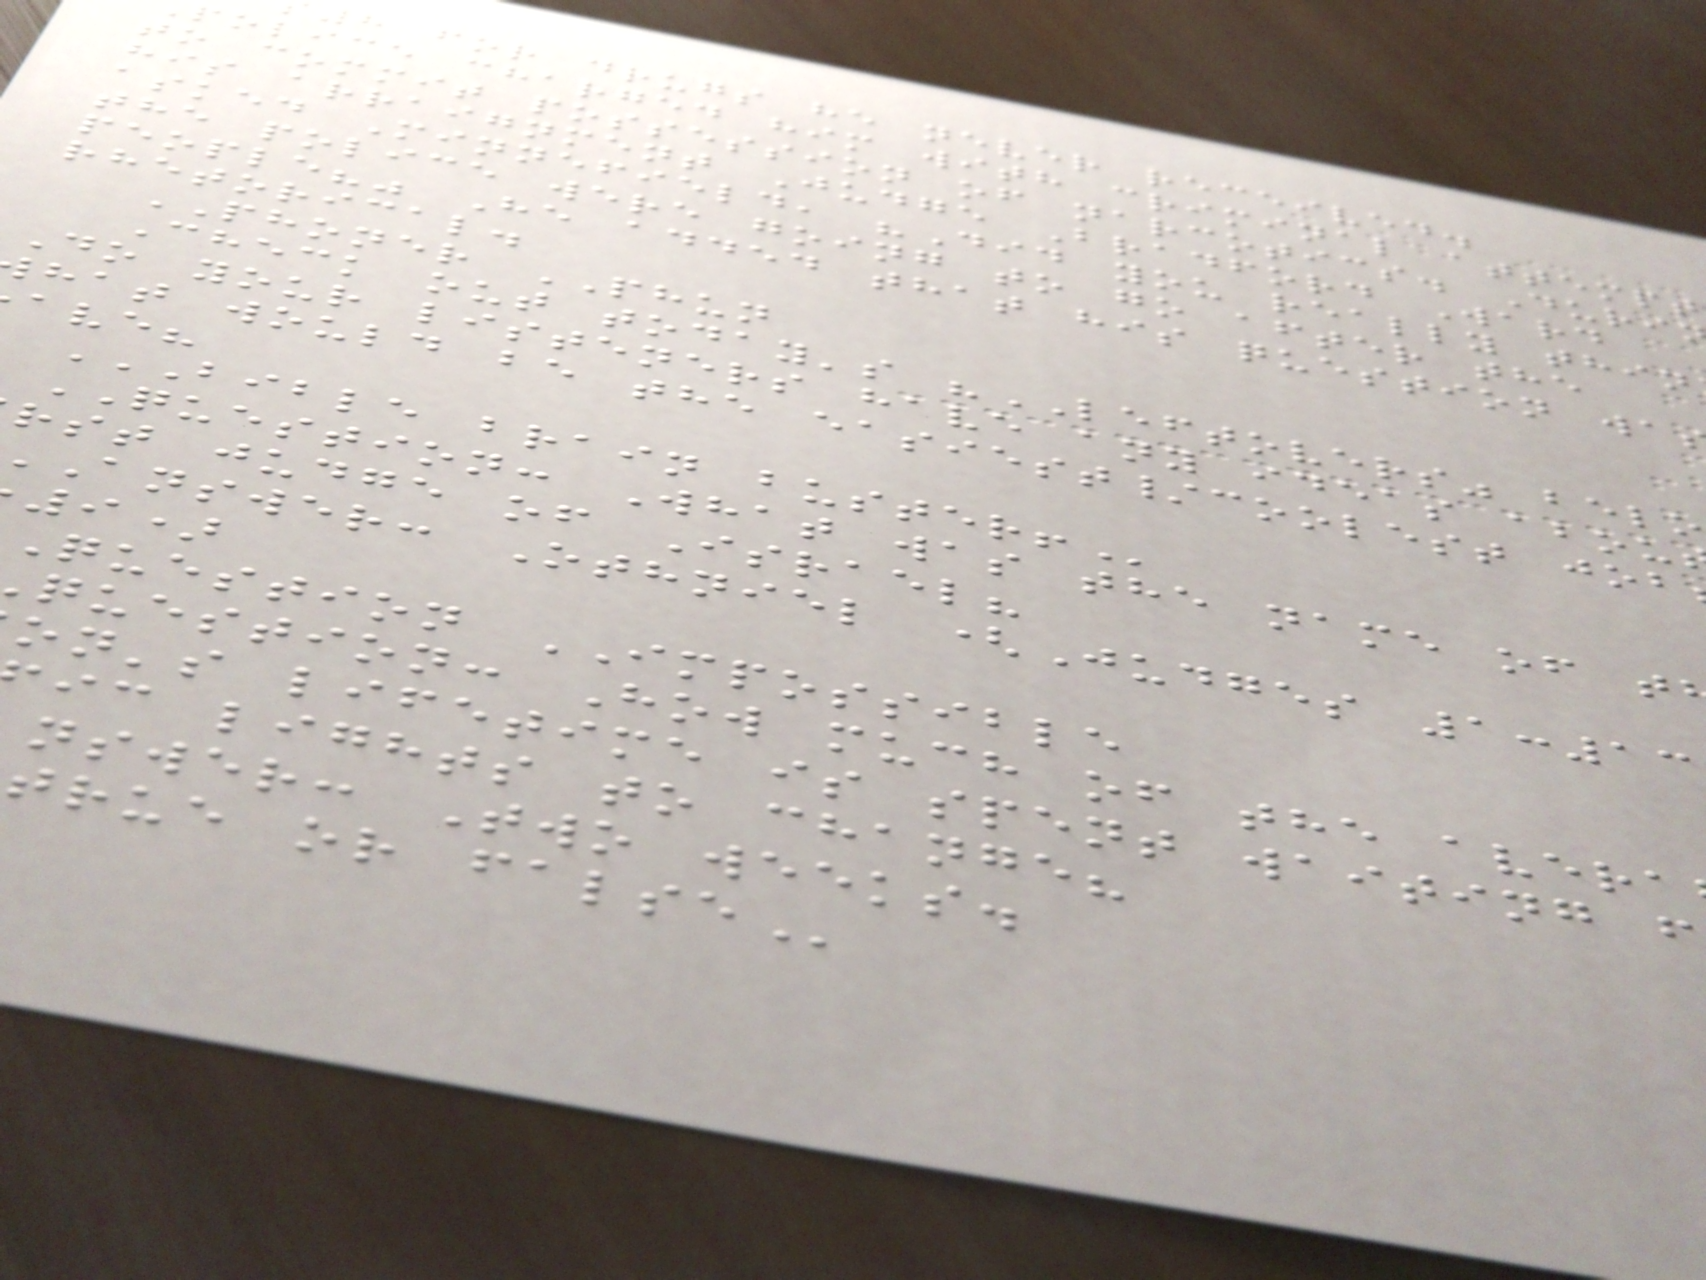8 for drugs he never received.
police charged him with criminal attempt
to commit possession of narcotics. Duri
his arraignment Judge Bradford Ward
asked Minnefield, "Did you really thin
the police were going to go after the
people?" He added that his question wa
rhetorical.
PHONER PHUN
Check out today's "LEFTOVERS" belo
Do your listeners have any ideas abou
hat would be the easiest/coolest job
ave?
BIBLE BRAIN BUSTER!
QUESTION: What was the name of t
rst judge of Israel?
answer: Othniel (Judges 1:13
9)
question IMPOSSIBLE
question: How much of the avera
on's lifetime is spent waiting f
ic lights to change?
nswer: Two weeks.
true or
